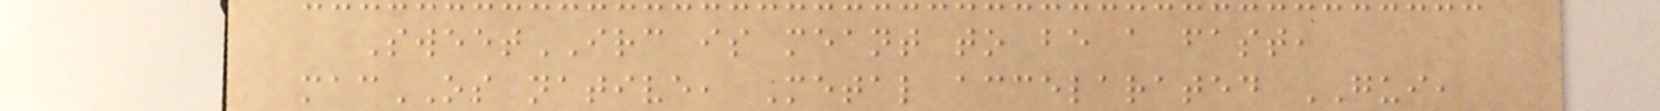SweetIRC is meant to be a fast,
macOS native, Metal accelarated GUI,
